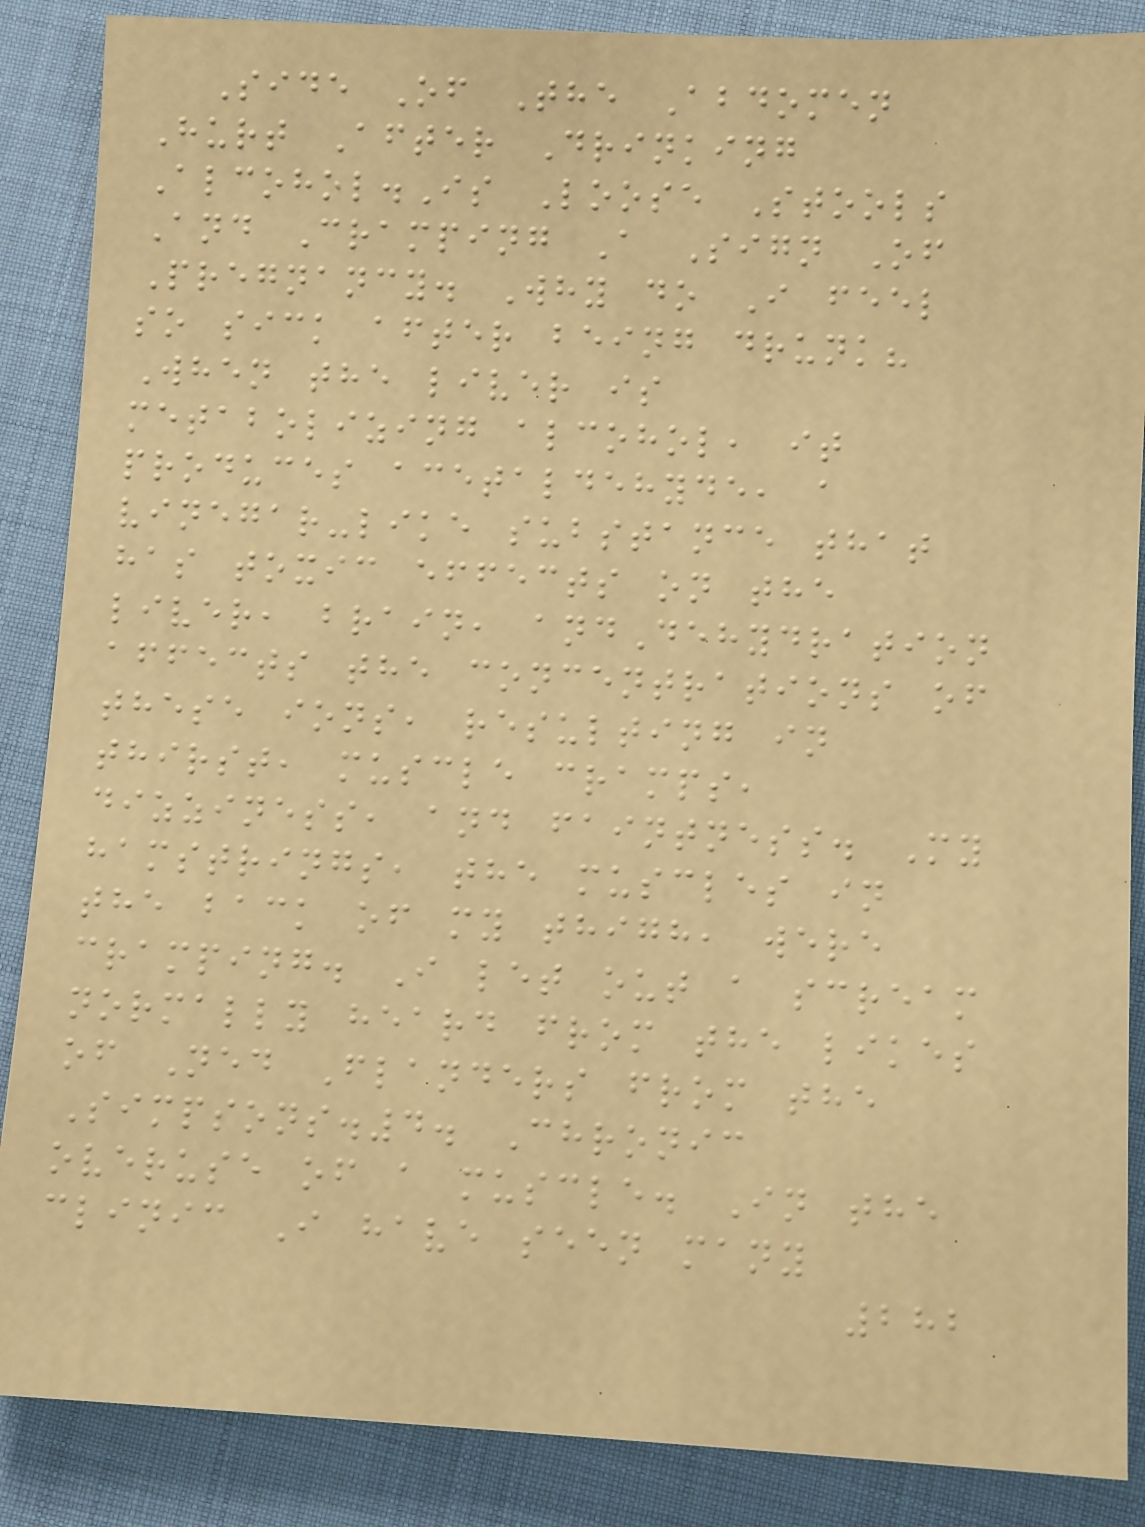Side Of The Abdomen
Hurt After Drinking
Alcohol.Is Loose Stools
And Cramping A Sign Of
Pregnancy. Why do I feel
so sick after being drunk?
When the liver is
metabolizing alcohol, it
produces acetaldehyde, a
vinegar-like substance that
has toxic effects on the
liver, brain, andDehydration
affects the concentrations of
these ions, resulting in
thirst, muscle cramps,
dizziness, and faintness. My
hamstrings, the muscles in
the back of my thigh, were
cramping. I let out a scream
normally heard from the likes
of Ned Flanders from the
Simpsons.4. Chronic
overuse of a muscle. In the
clinic I have seen many
282
